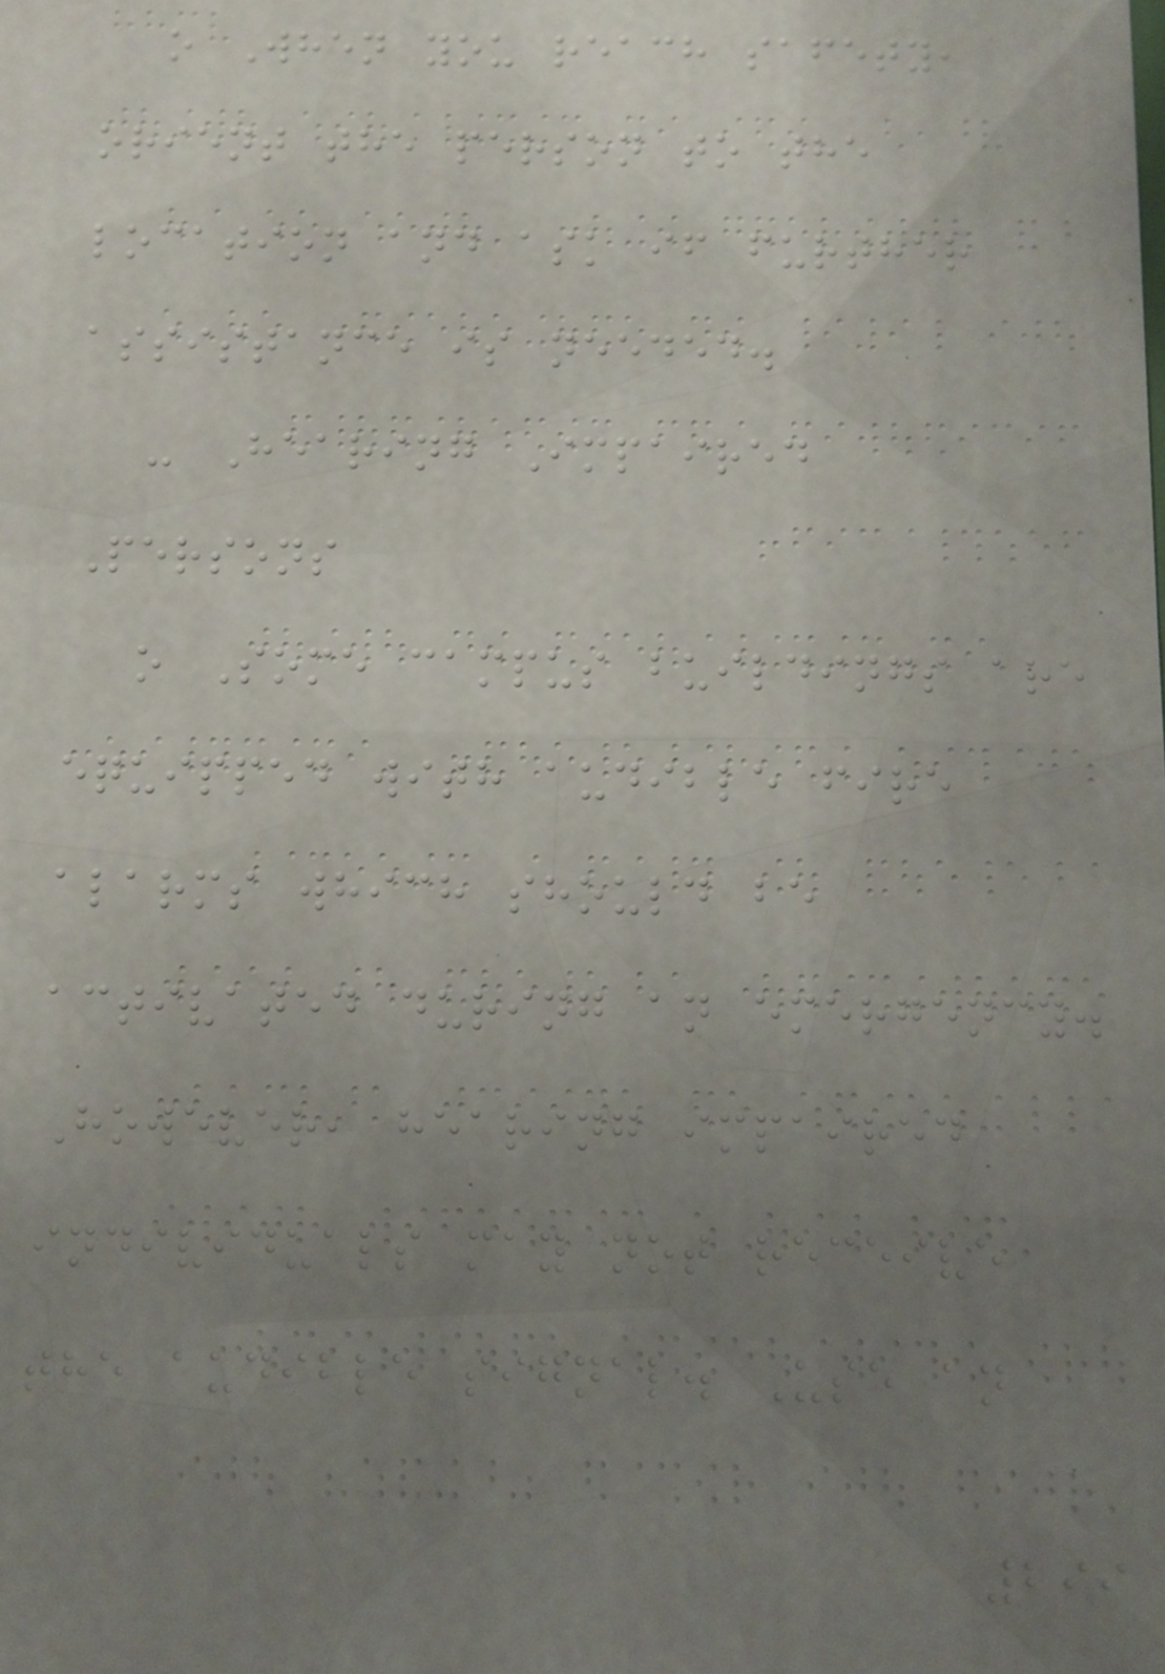o When you reach safety,
orient the person to the
location and ask if further
assistance is needed.
- Hearing Impaired
Persons
o Some campus buildings are
equipped with audible fire
alarms which should be
activated during an emergency.
However, hearing impaired
individuals may not receive
the audible signal. Use an
299
